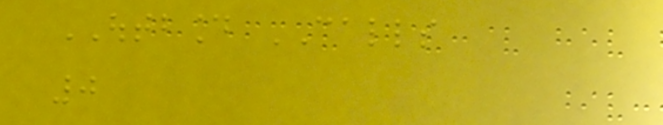OUTBOUND CALLS
0
